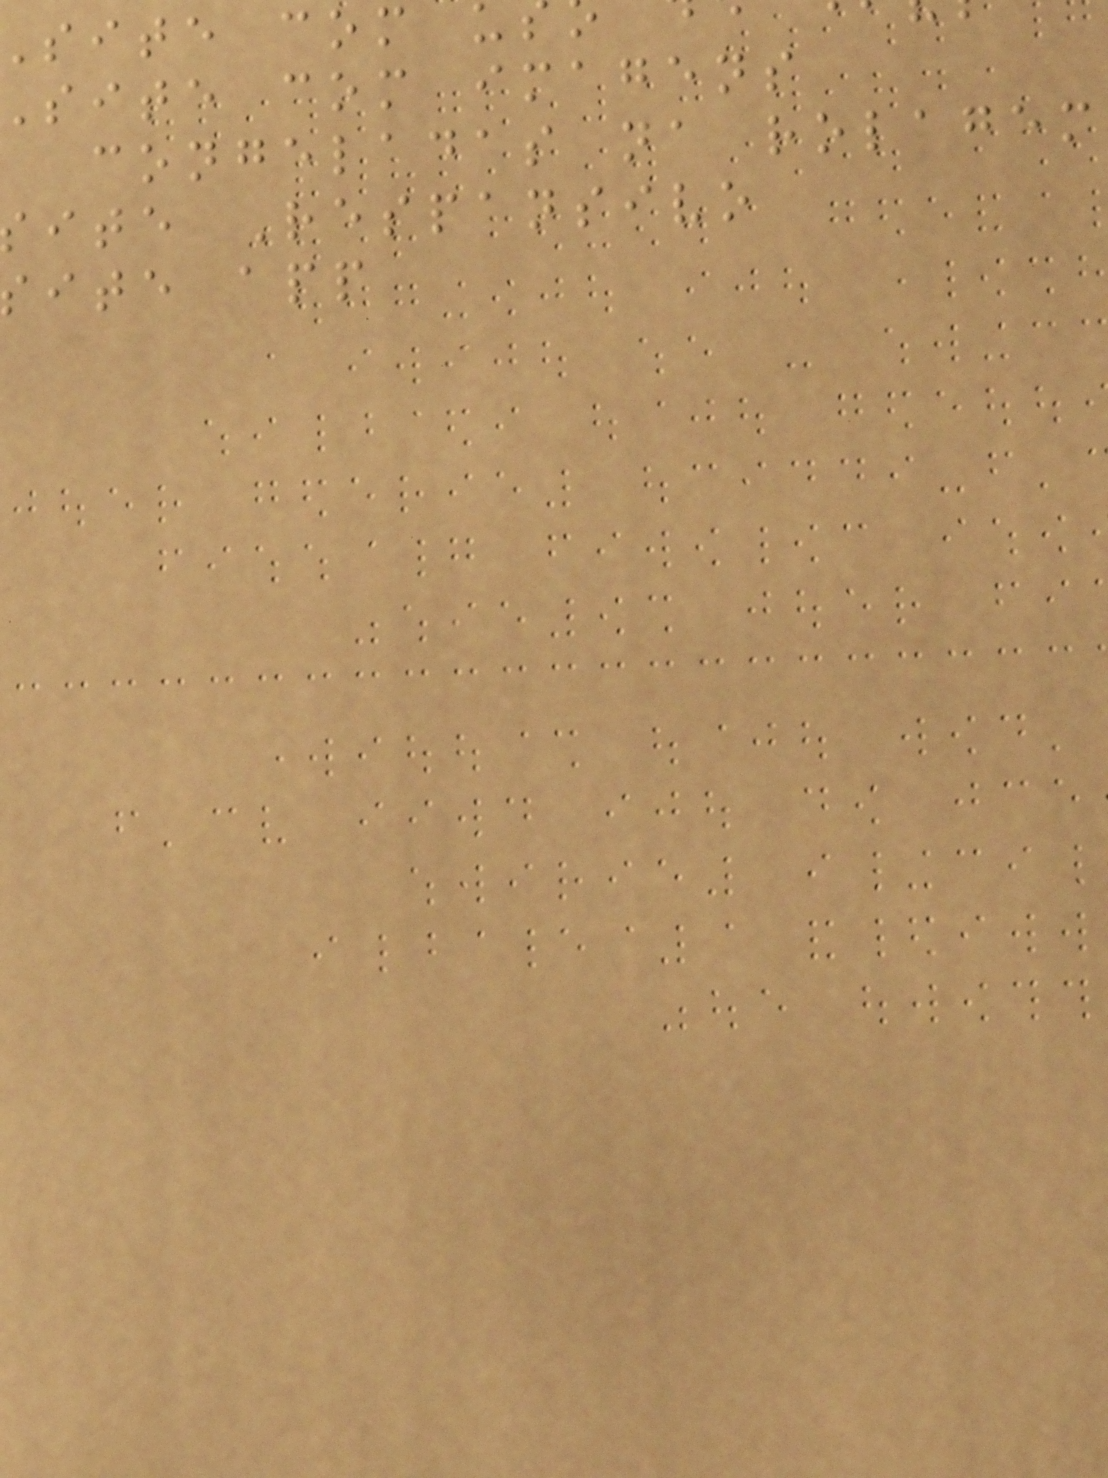site com
site com imagens
congeladas na rolagem
ite Respansivo
ite app
